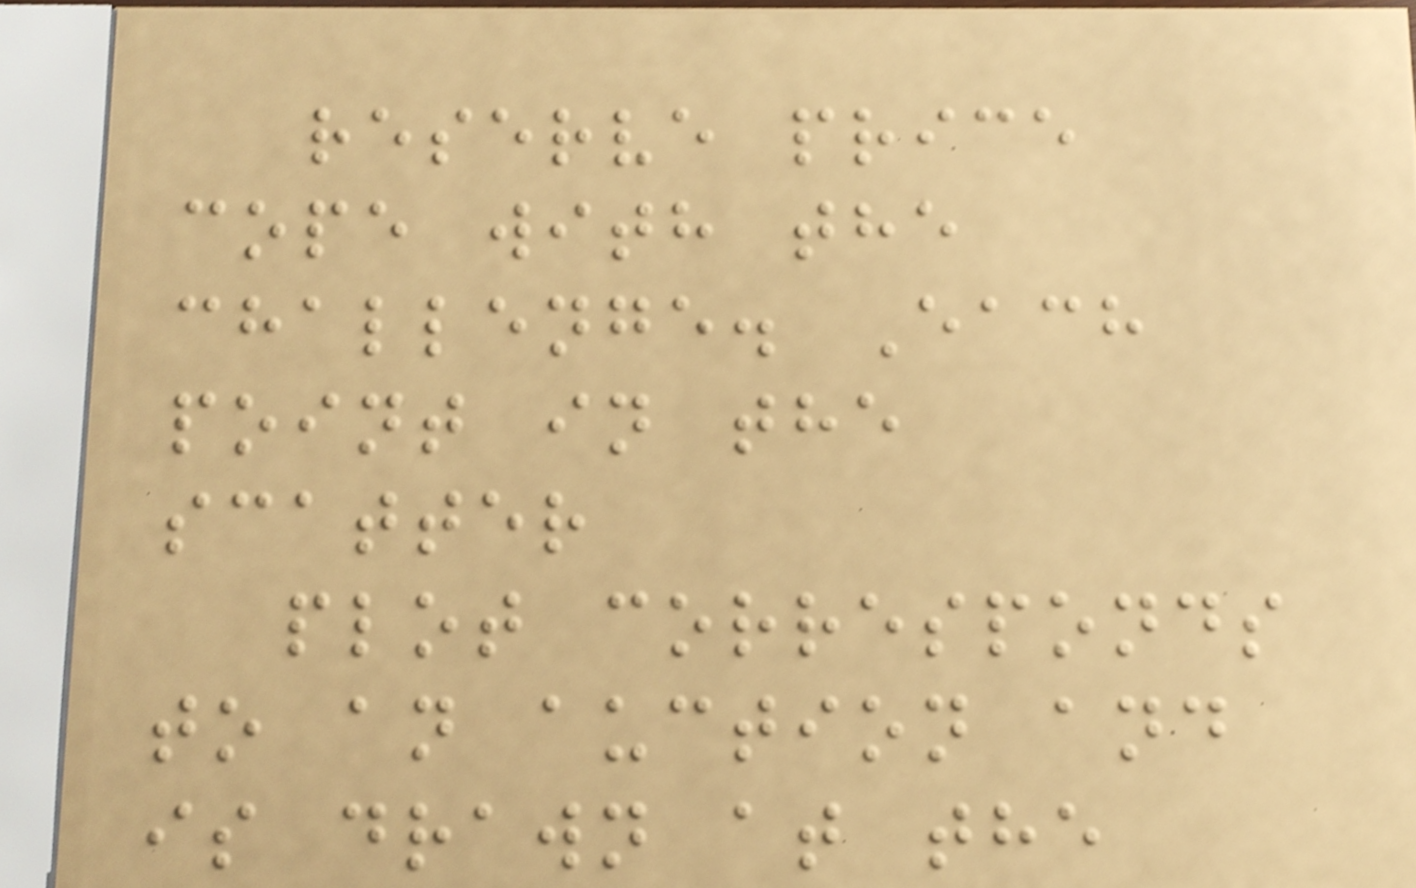reserve price
cope with the
challenge. Each
point in the
scatter
plot corresponds
to an auction and
is drawn at the
